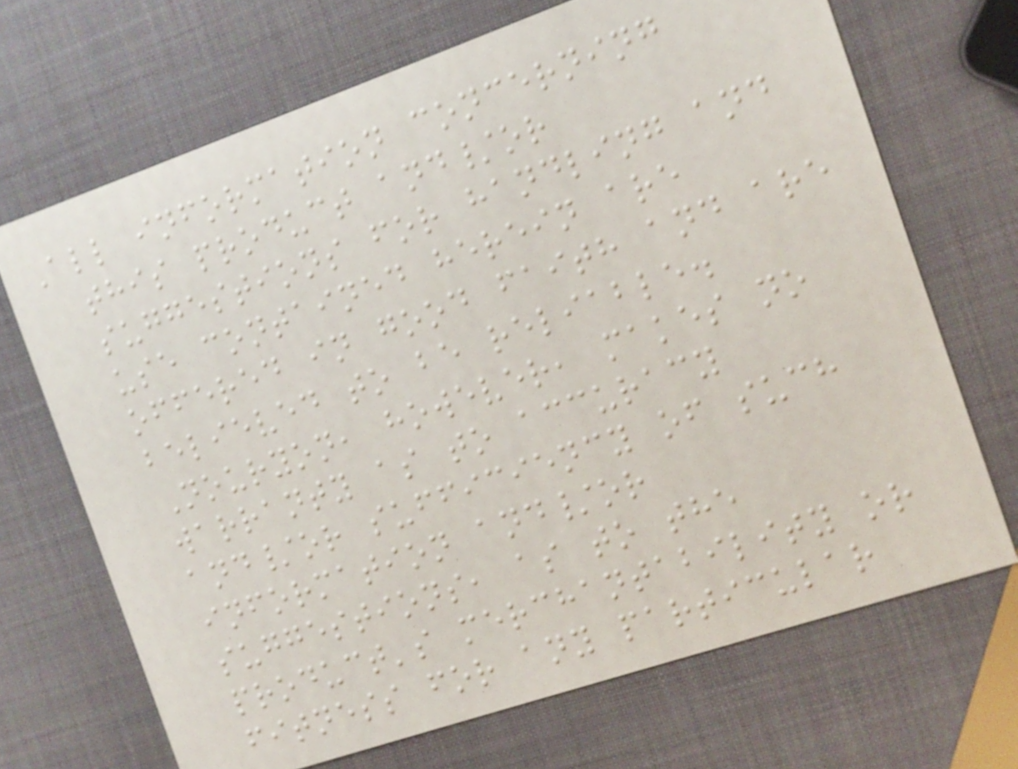All information concerning
this product and/or
suggestions for handling and
use contained herein are
offered in good faith and are
believed to be reliable.
Nouryon, however, makes no
warranty as to accuracy
and/or sufficiency of such
information and/or
suggestions, as to the
product's merchantability or
fitness for any particular
